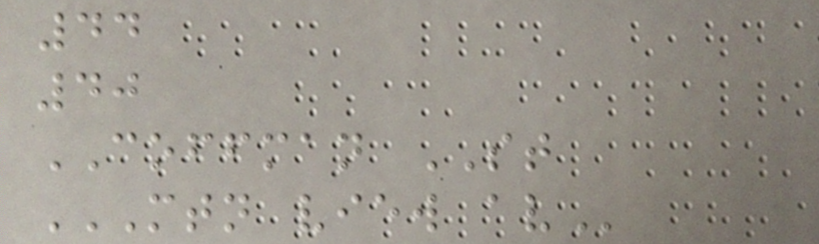44
40
COFFMAN ST
MTN VIEW AV
